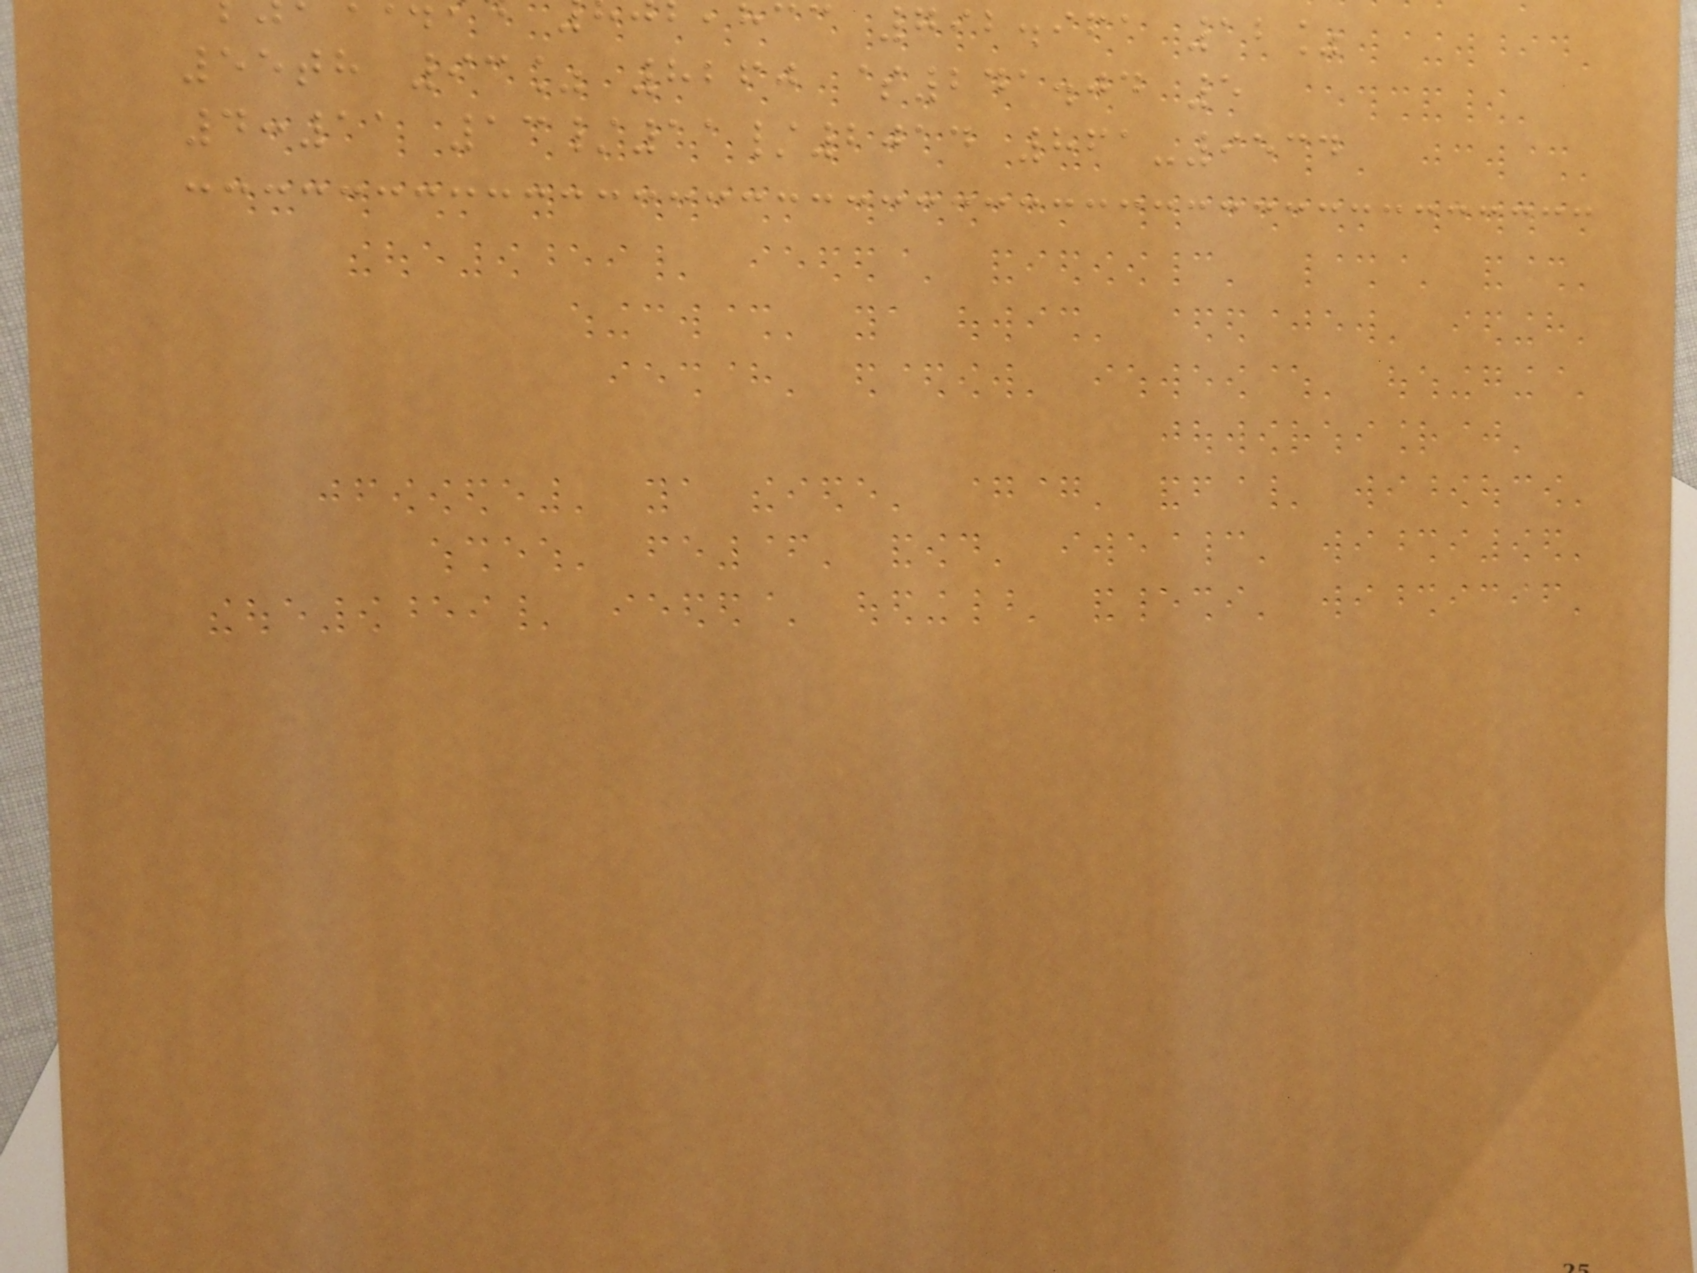cc 792.961 12%
55th 93% 8260 $241.04 5
4:11 13/11/2014 861-9534
